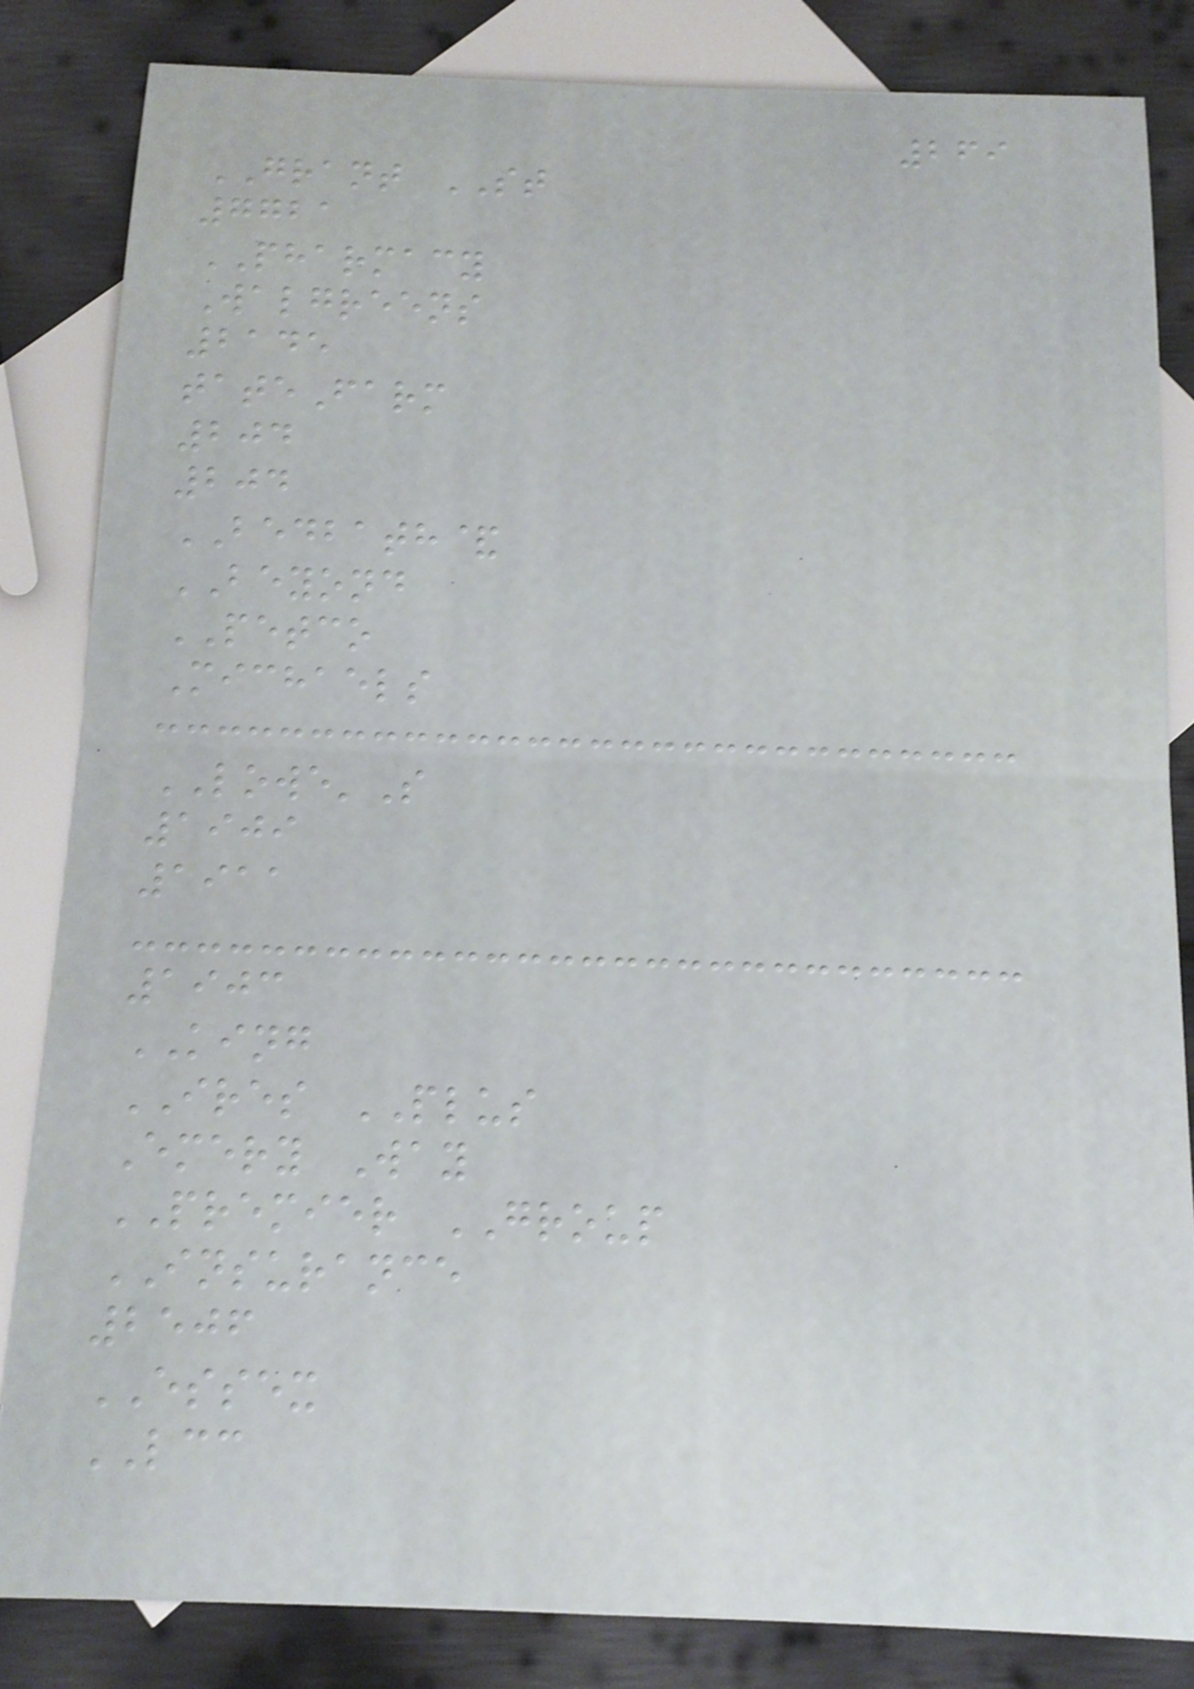269
GRANT ST
7721
PHARMACY
Walgreens
2145
tateFarm
204
204
BEDBATH&
BEYOND
PETCO
Michaels
LOWE'S
1909
1911
1903
KING
IRES PLUS
Emery Way
PREMIER GROUP
INSURANCE
2506
ESSEX
LCC
